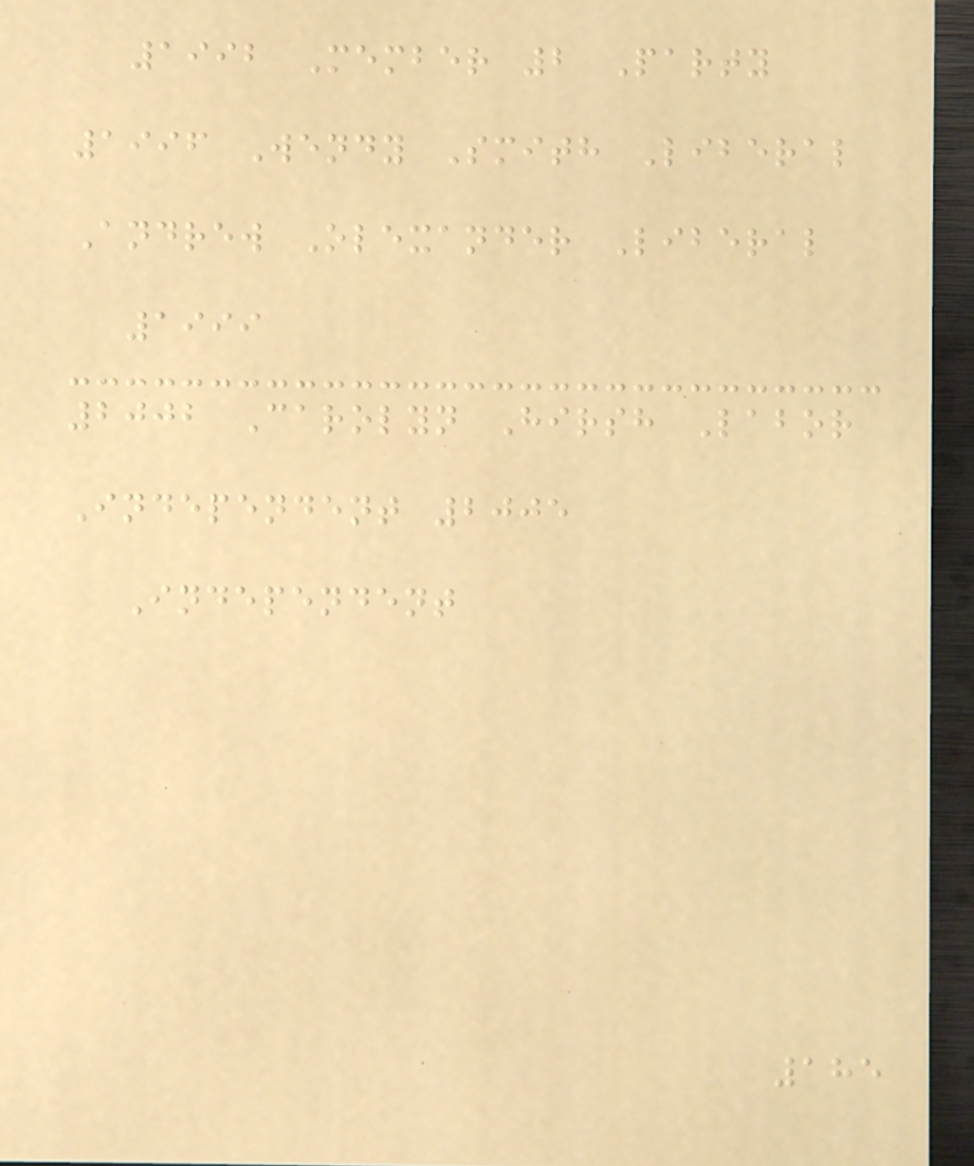1992 Member 2 Party
1996 Wendy Smith Liberal
Andrew Olexander Liberal
1999
2002 Carolyn Hirsh Labor
Independent 2005
Independent
185
